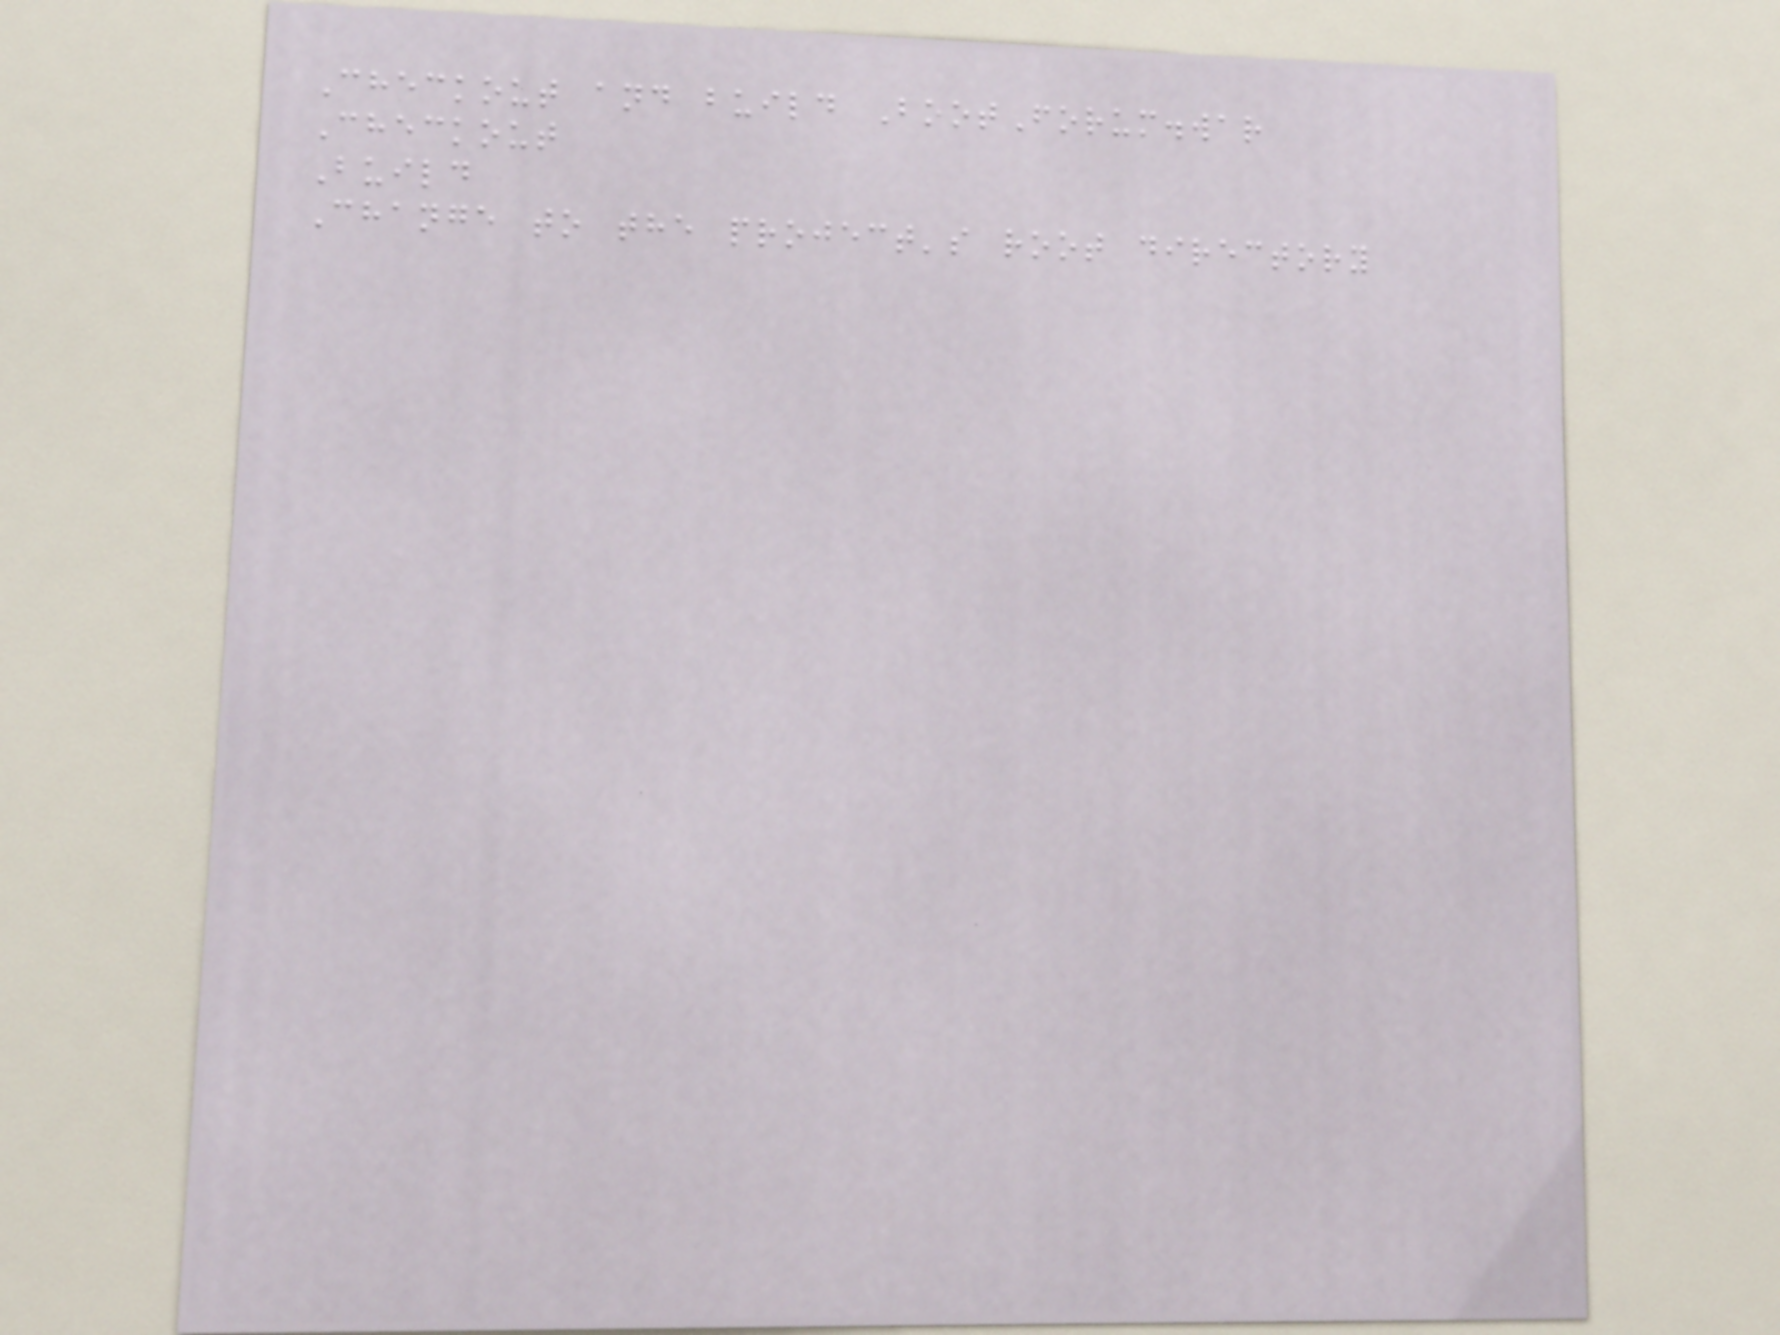Checkout and build BootForum.war
Checkout
Build
Change to the project's root directory
